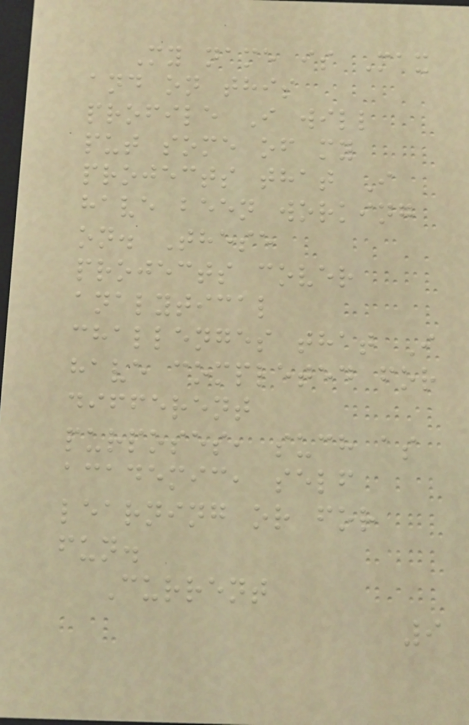My name is Max
and on this
profile I will
put some of my
projects that I
have been working
on. These
projects cover
analytical
challenges that I
have completed for
different
purposes, such as
academic, self
learning or for
fun.
Current
9
